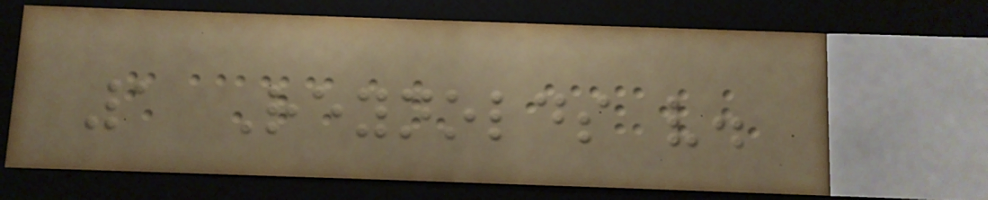1 Reynolds v.
